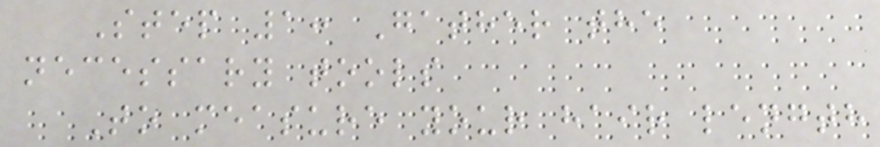Step 1: Gather the
necessary tools
To measure your hair length
